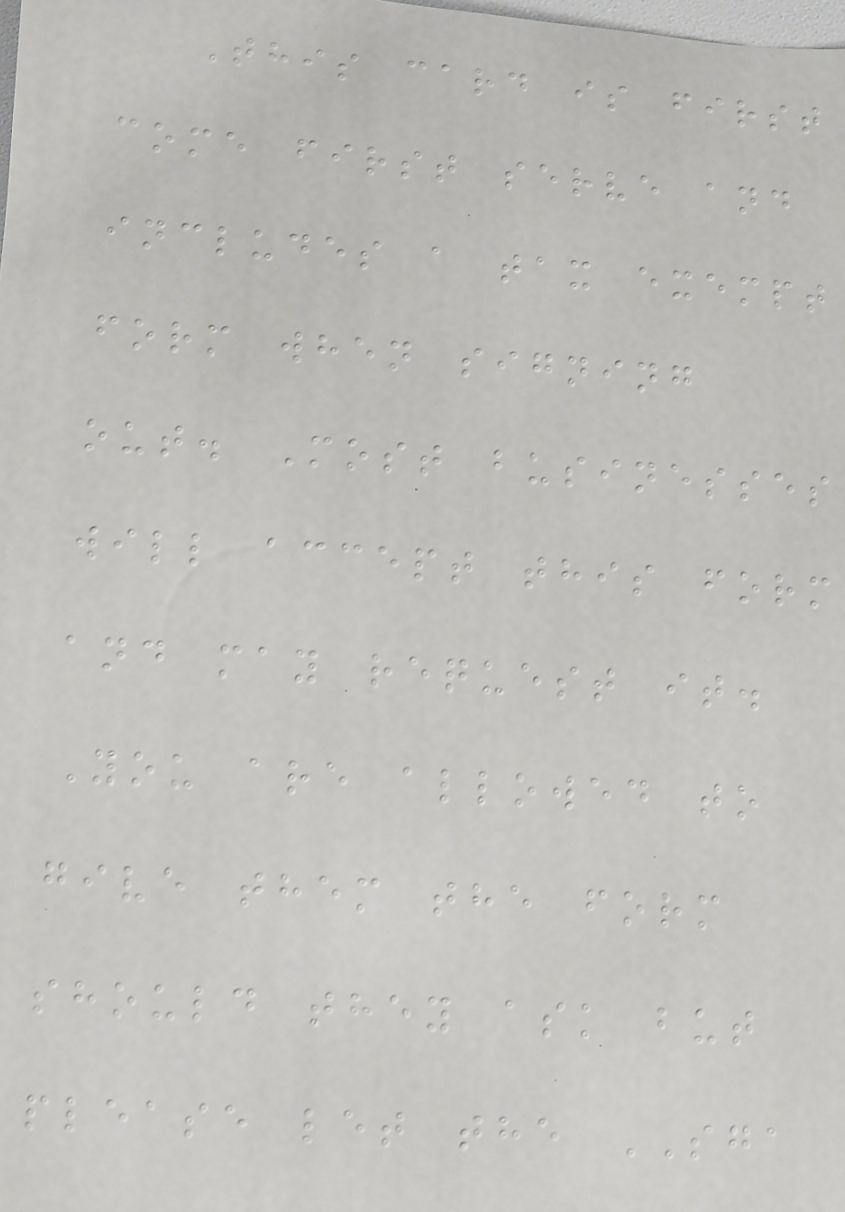This card is first
come first serve and
includes a tax exempt
form when signing
out. Most businesses
will accept this form
and may request it.
You are allowed to
give them the form
should they ask but
please let the SGA
